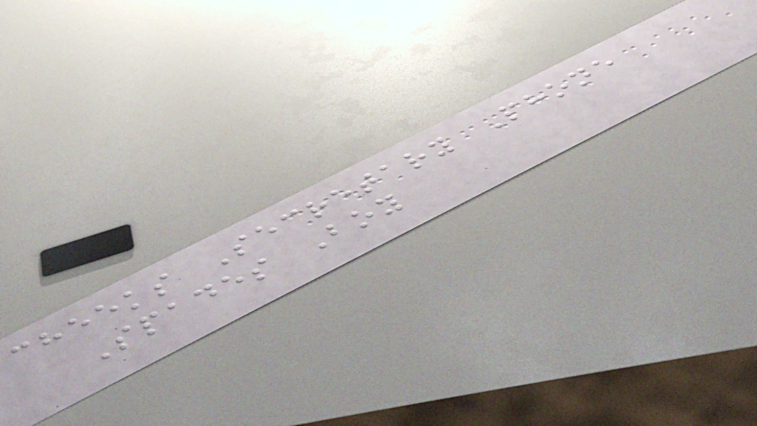cheeks Secretary Phone
Spades Boy
